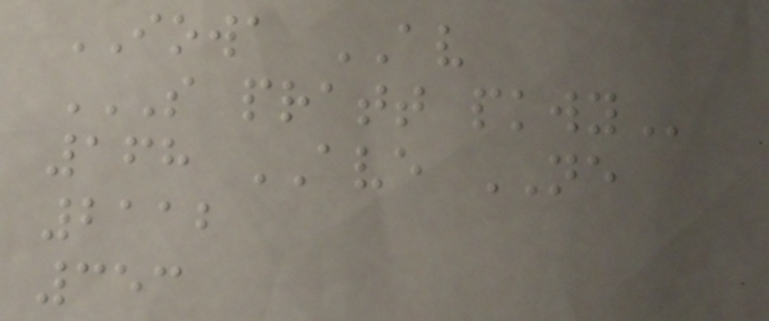IOWA AV
S PRATT PKWY
168 AVE NE
2112
353
